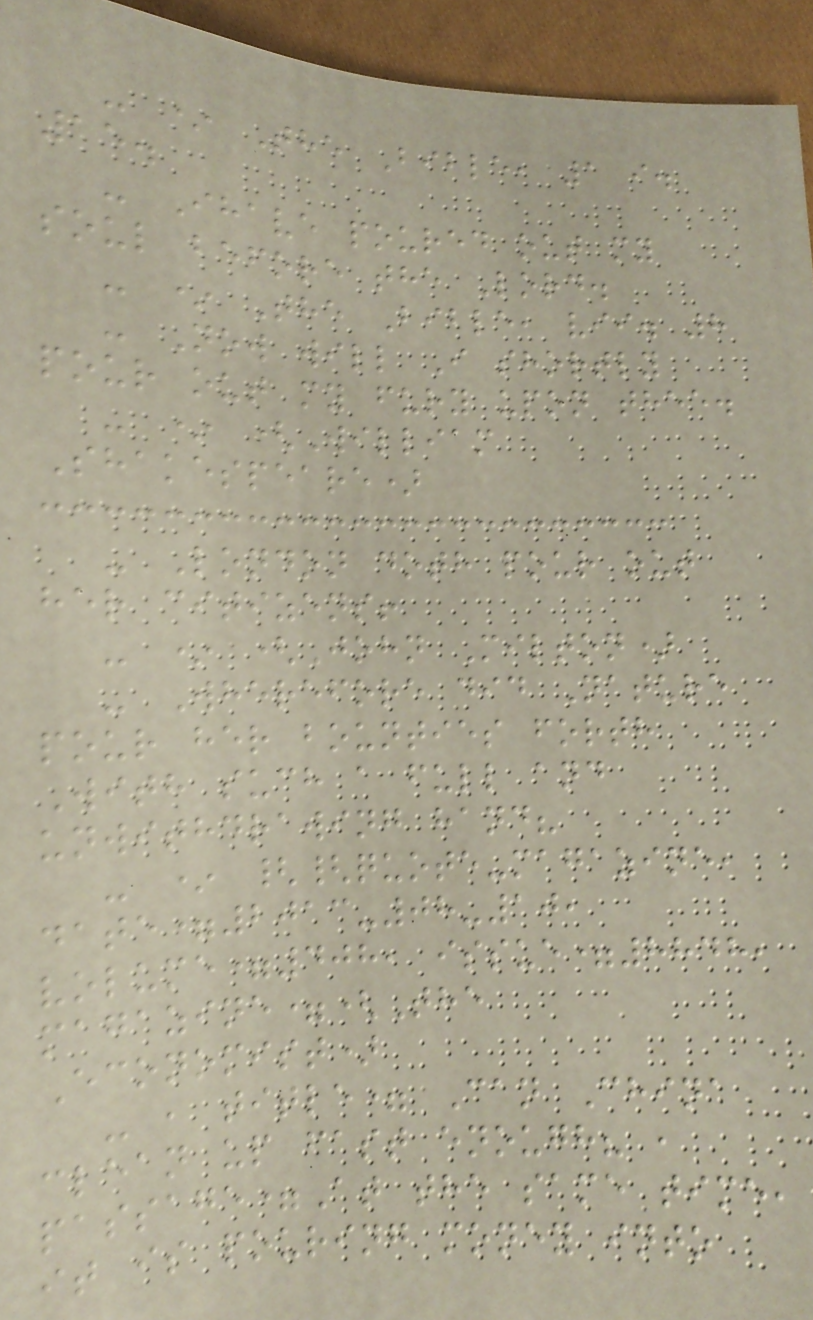- * The Bible, 1 i.
15.
- Ihave poured out my
soul before the Lord.
- * The Bible, vii. 8
- Now will I shortly
pour out my fury upon thee.
- * (William
Shakespeare)
- London doth pour out
her citizens!
- * (John Milton)
- Wherefore did Nature
pour her bounties forth
With such a full and
unwithdrawing hand?
- * {{quote-magazine,
date=2013-08-10,
volume=408, issue=8848,
magazine=(The
Economist)
- , title= Can China
clean up fast enough? ,
passage=At the same time,
it is pouring money into
